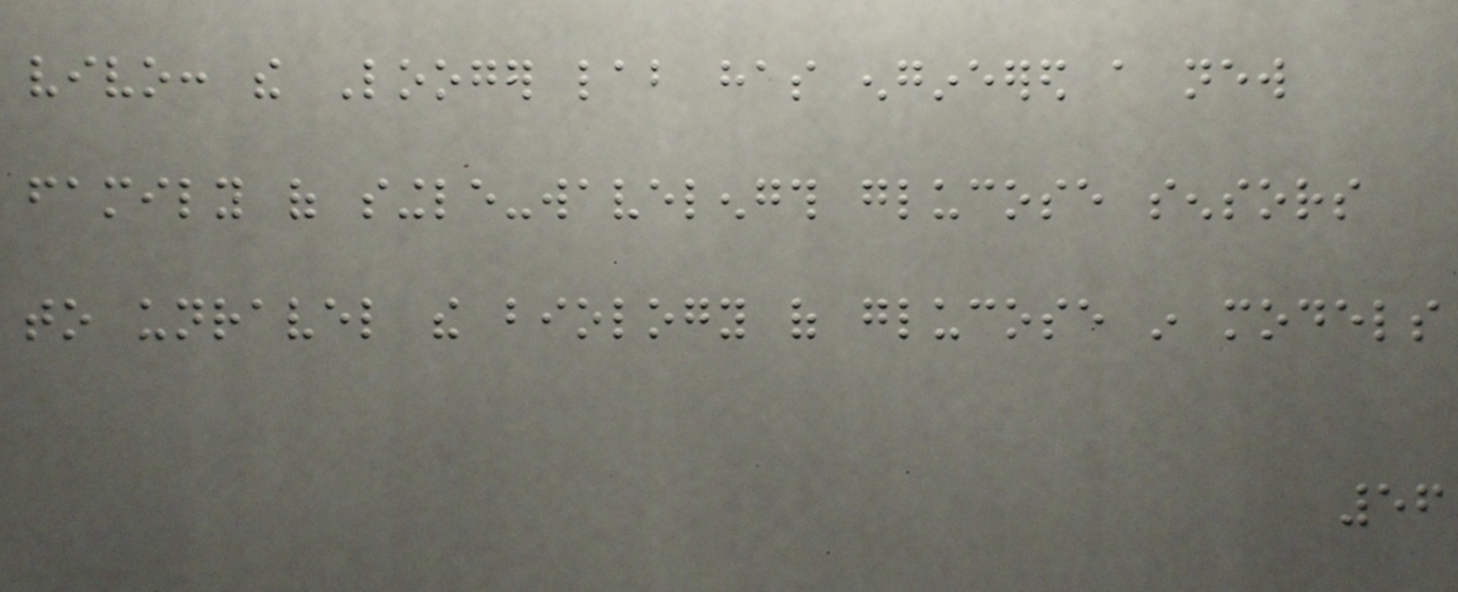vivo: the Looger lab has engineered a new
family of single-wavelength glucose sensors
to unravel the biology of glucose in models
56
